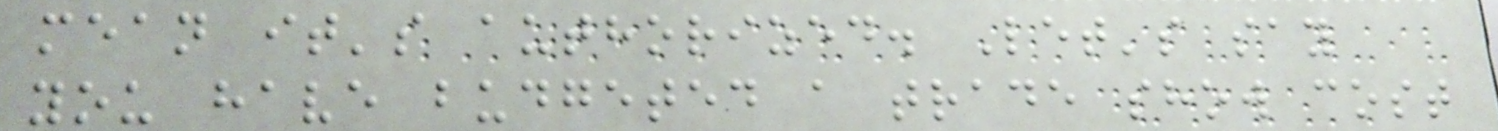mean it's authorized. Let's say
you have budgeted a trade show cost
